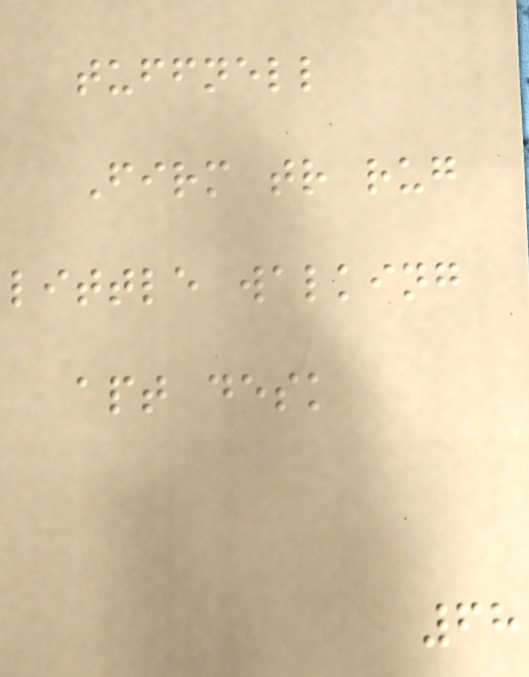tuffnell
Firm tr rug
little walking
apt desk
68
